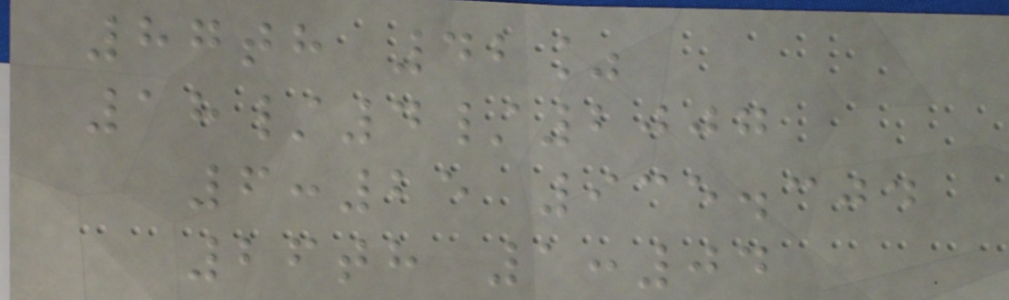87th 42%
18/4/2007
6:25 935.304
26th 1:04
